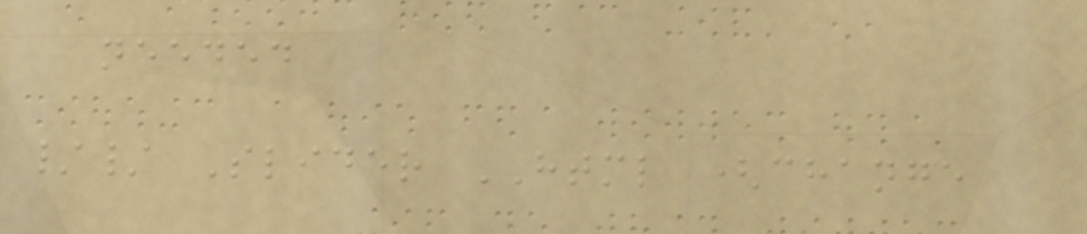needed
// Slider HTML (change
